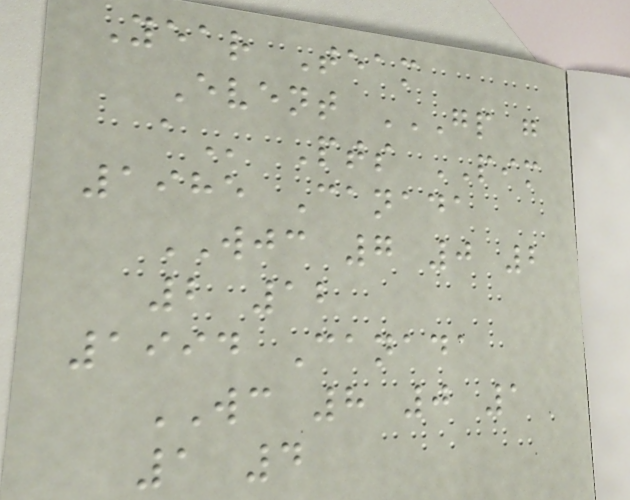Year Team
Event GP G
A Pts PIM
1985 Canada
WJC 7 0 2
2 12
1994 Canada
WC 8 0 1
1 4
